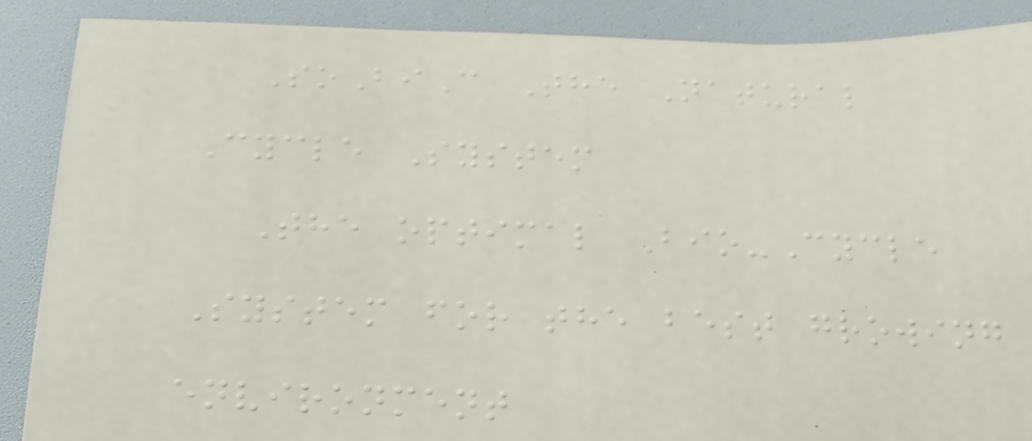SoBiC The Natural
Cycle System
The optimal Bio-Cycle
System for the best growing
environment
